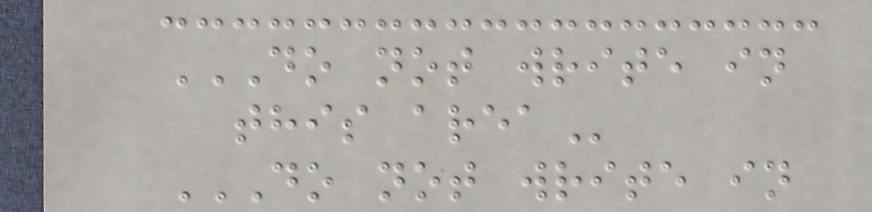DO NOT WRITE IN
THIS AREA
DO NOT WRITE IN
